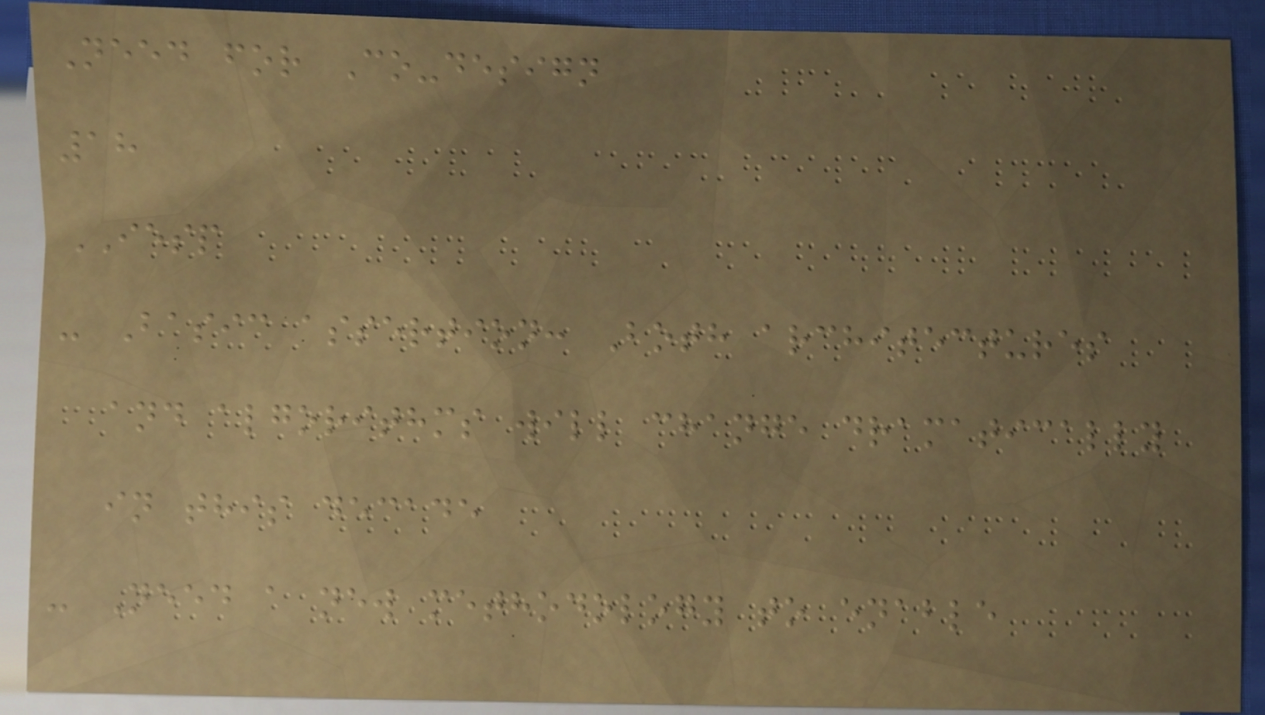Need for Co-design
18
IESP
- Basic assertion: Both architectures
and algorithms will change dramatically
in this decade
- Need a new methodology to enable
